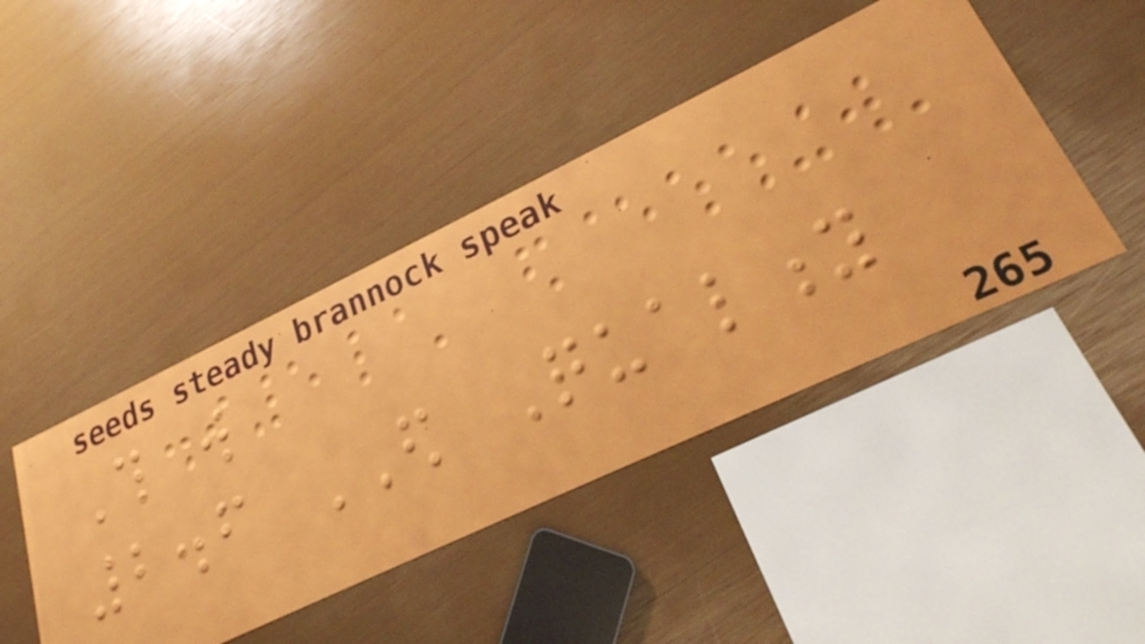This will
2.6 ED Quality
